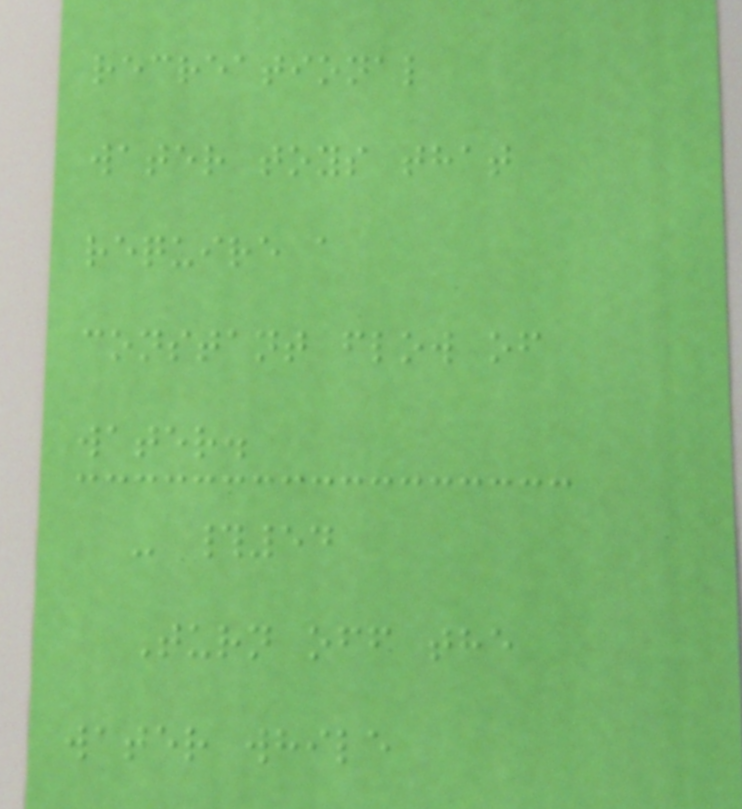recreational
water toys that
require a
constant flow of
water.
- #54
Turn off the
water while
